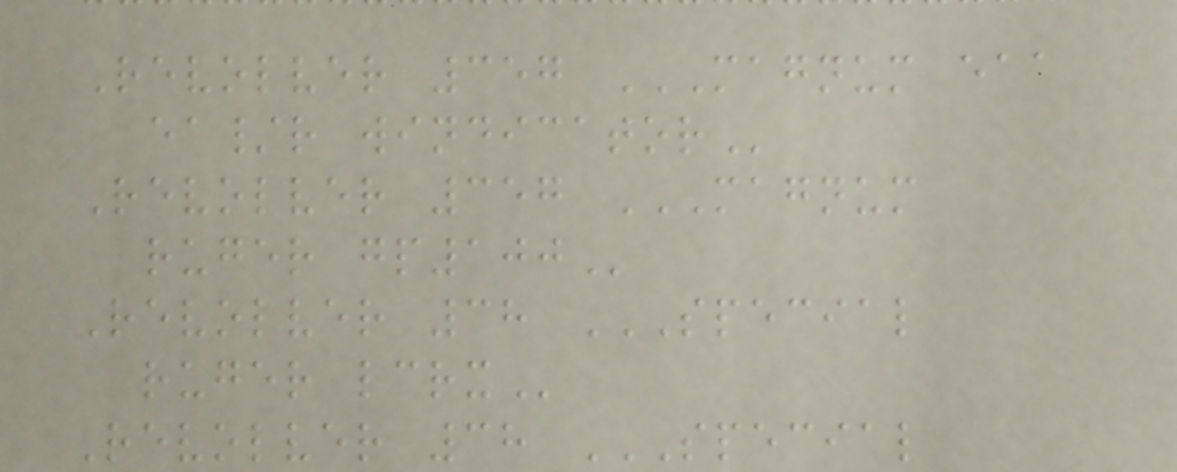Revolver 357 MAGNUM EAA
EA/R WINDICATOR
Revolver 357 MAGNUM
RUGER GP100
Revolver 38 SPECIAL
RUGER LCRX
Revolver 38 SPECIAL
